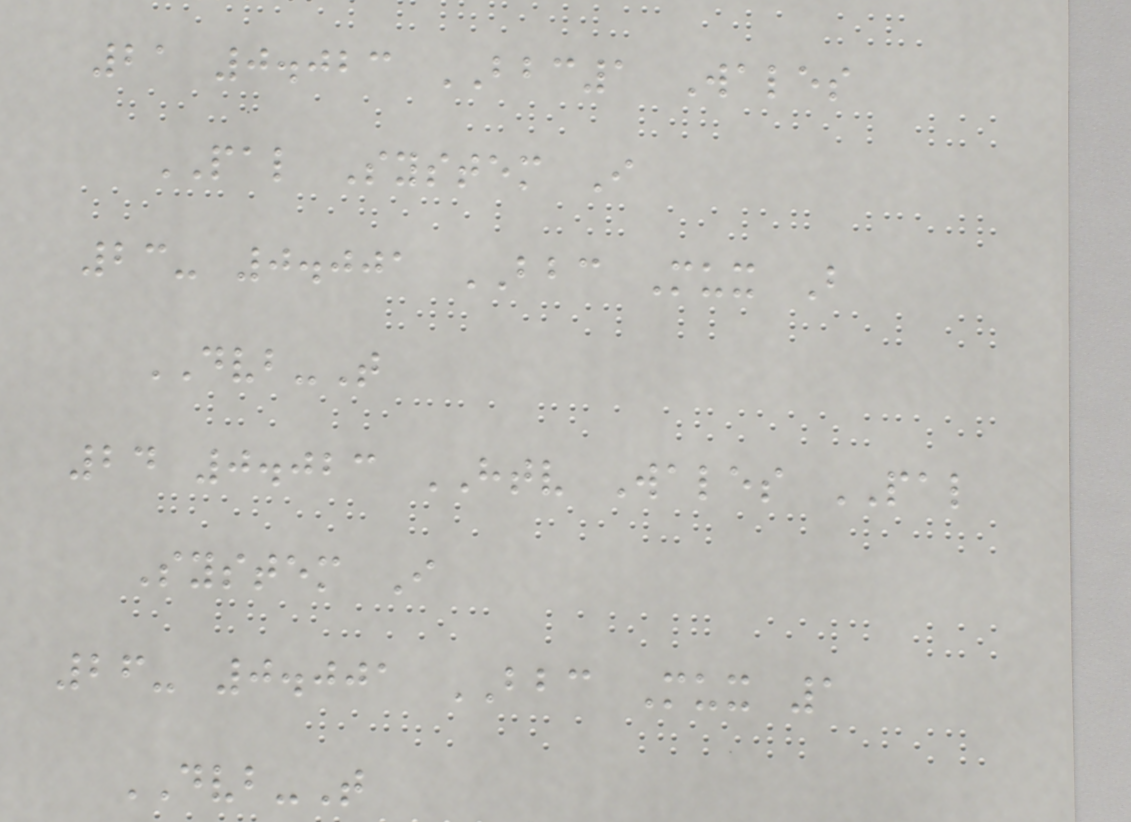21 0.023 BBC1 Wales
PAL System I
23- 0.001 BBC Mux B
DVB-T
24 0.023 HTV Wales PAL
System I
26- 0.001 BBC Mux 1
DVB-T
